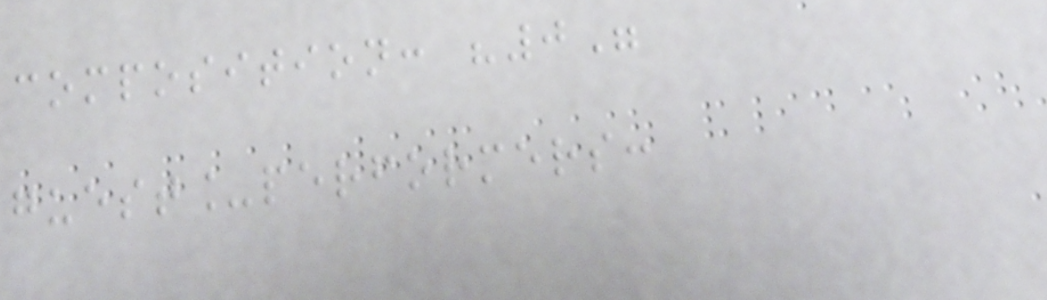composition: "0"
guest_performers:
